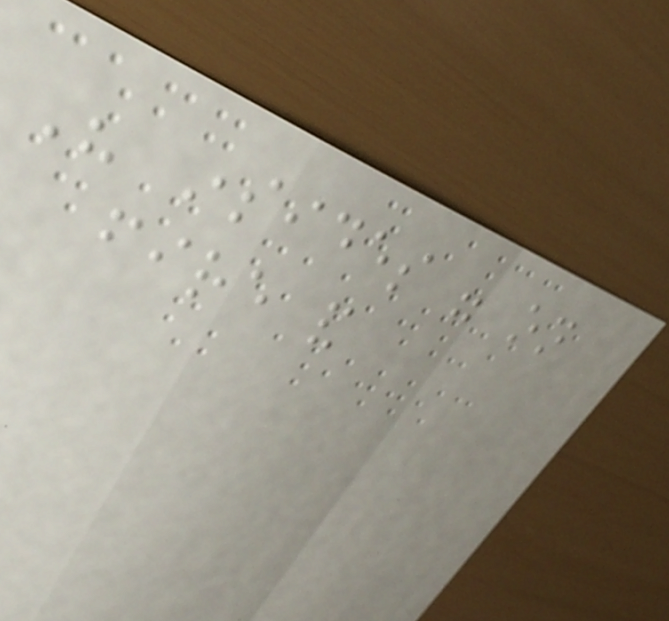His insides were on
fire and
